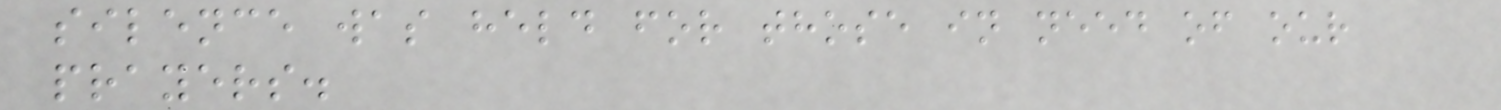silence was held for those in need of our
prayers.
